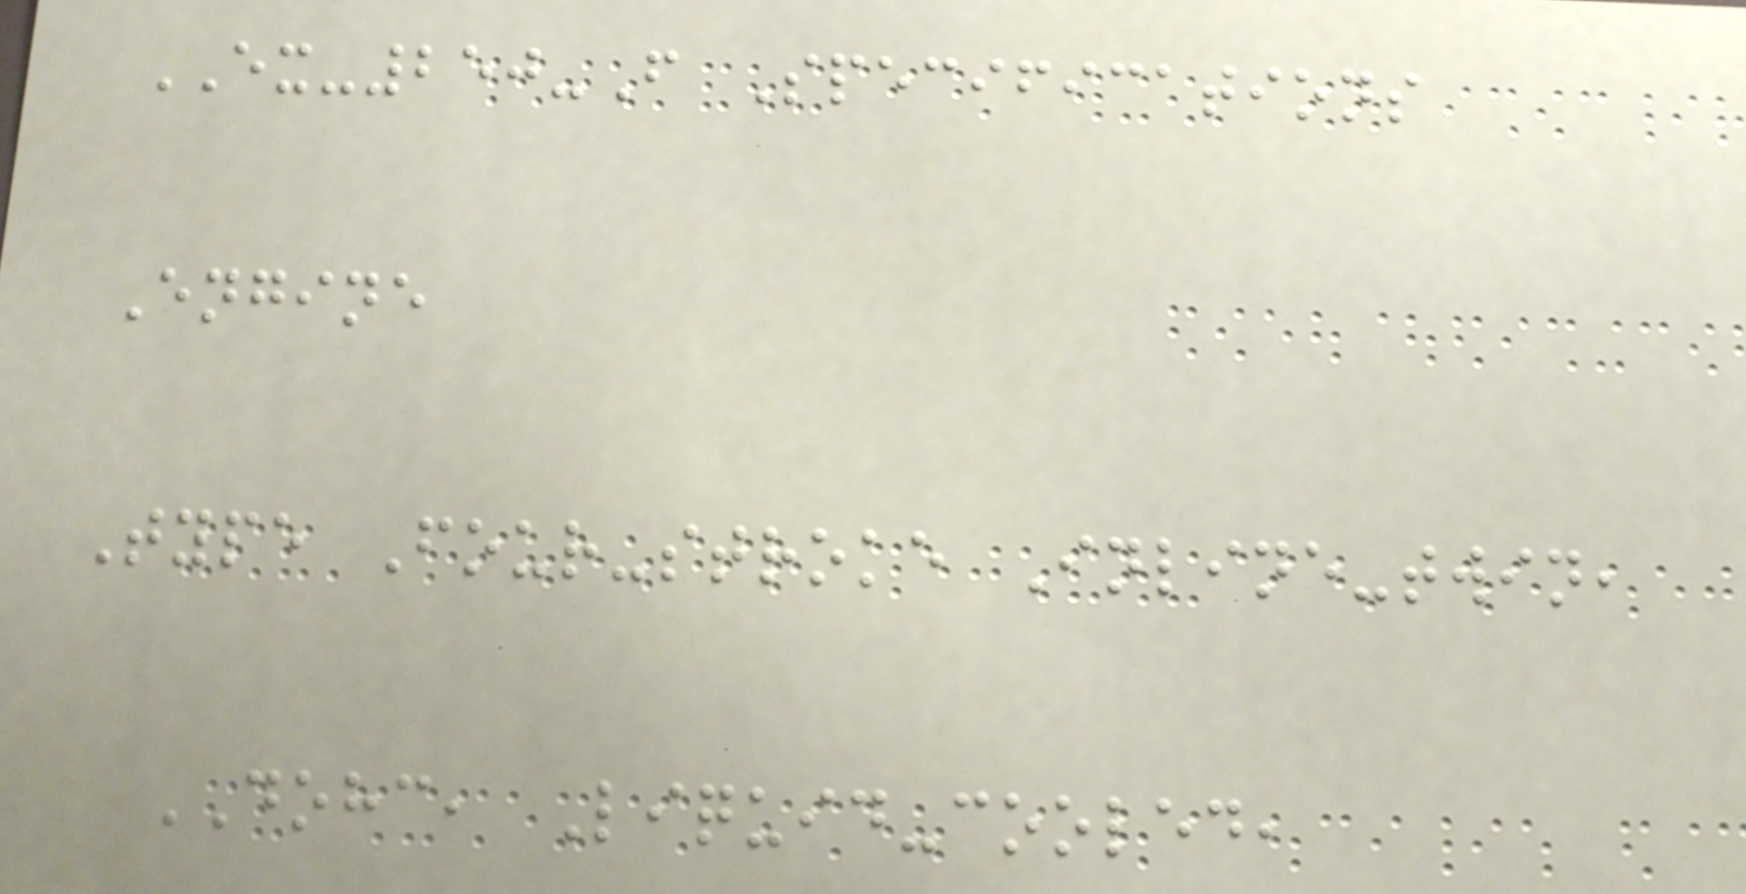EX-250-F Specifications
Engine
Type Four-stroke Inline-twin,
DOHC, Liquid-cooled,
